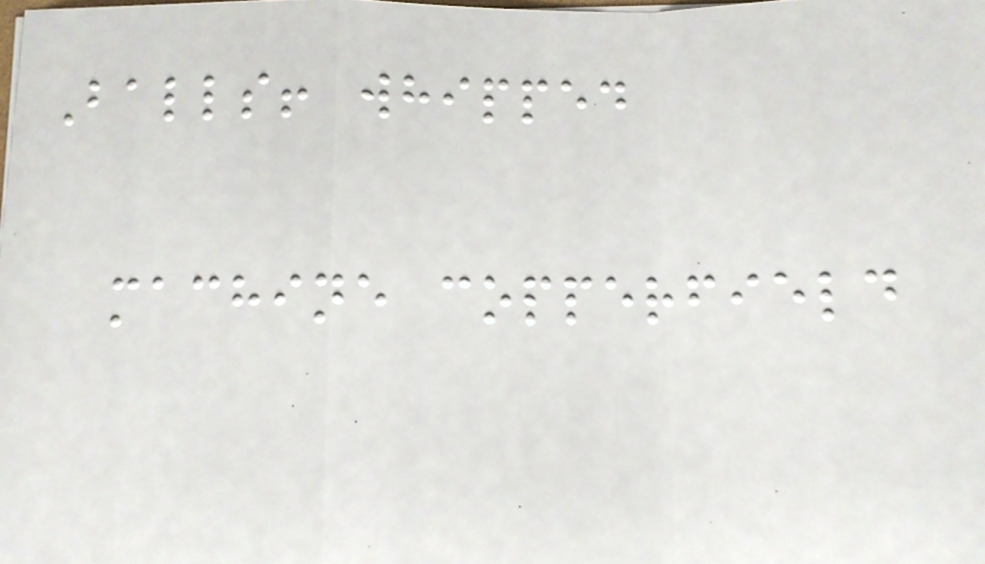Balls! whipped
machine copperfield
